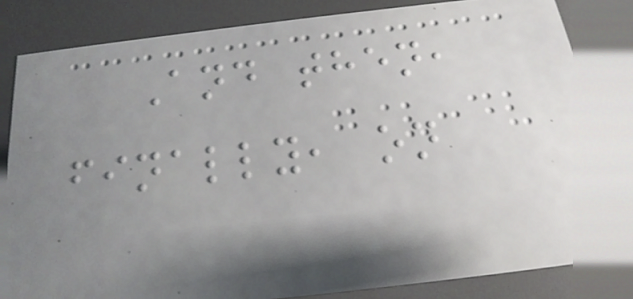And then,
finally, on
